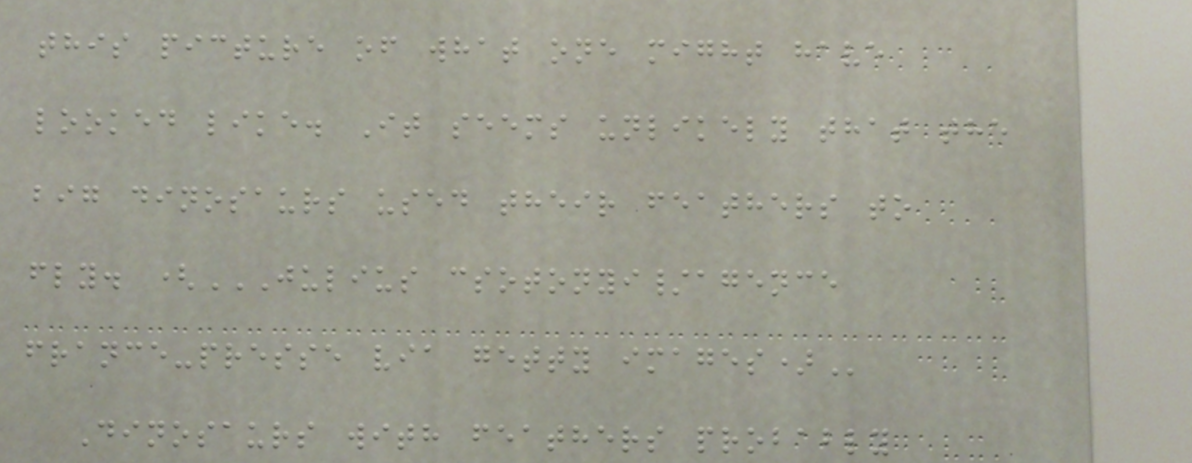this picture of what one might have
looked like. It seems unlikely that the
big dinosaurs used their feathers to
fly. (JULIUS CSOTONYI/AGENCE
FRANCE-PRESSE VIA GETTY IMAGES)
Dinosaurs with feathers probably
